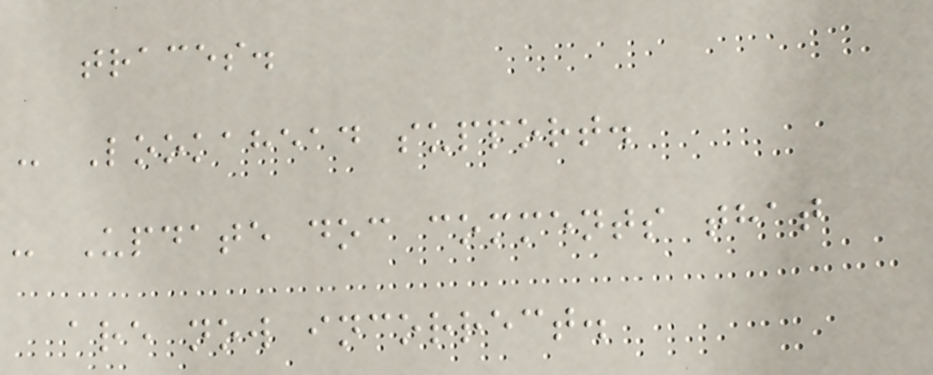traces.
- Lookahead support.
- Update doc comments that
are now incorrect.
